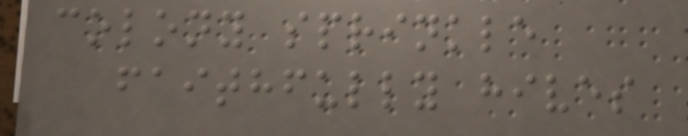colony sprinkle
faithfully hives
